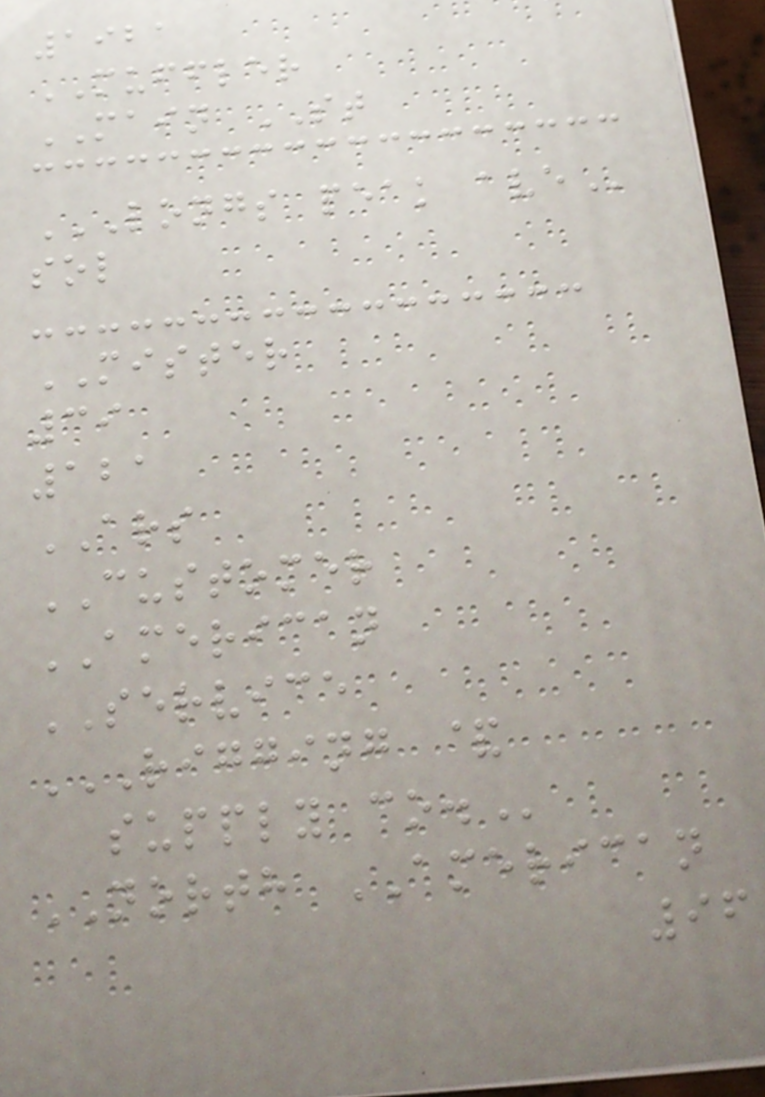1921
MUFFLER
MAIN ST
LONGS PEAK AVE
sol
MISTER
39
121
ARS
CUSTOMER
AMERICAN
SERVICE
RIGGING &
SUPPLY CO.
NORTH AMERICAN
96
